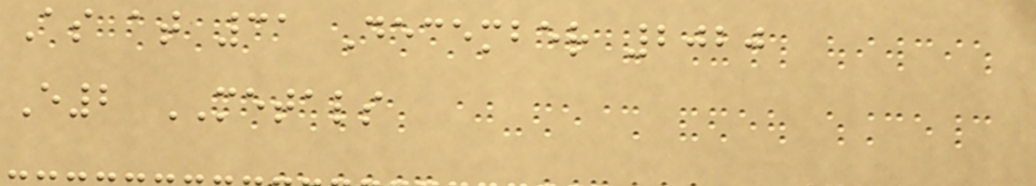As at 31 December 2020
E2 METALS
